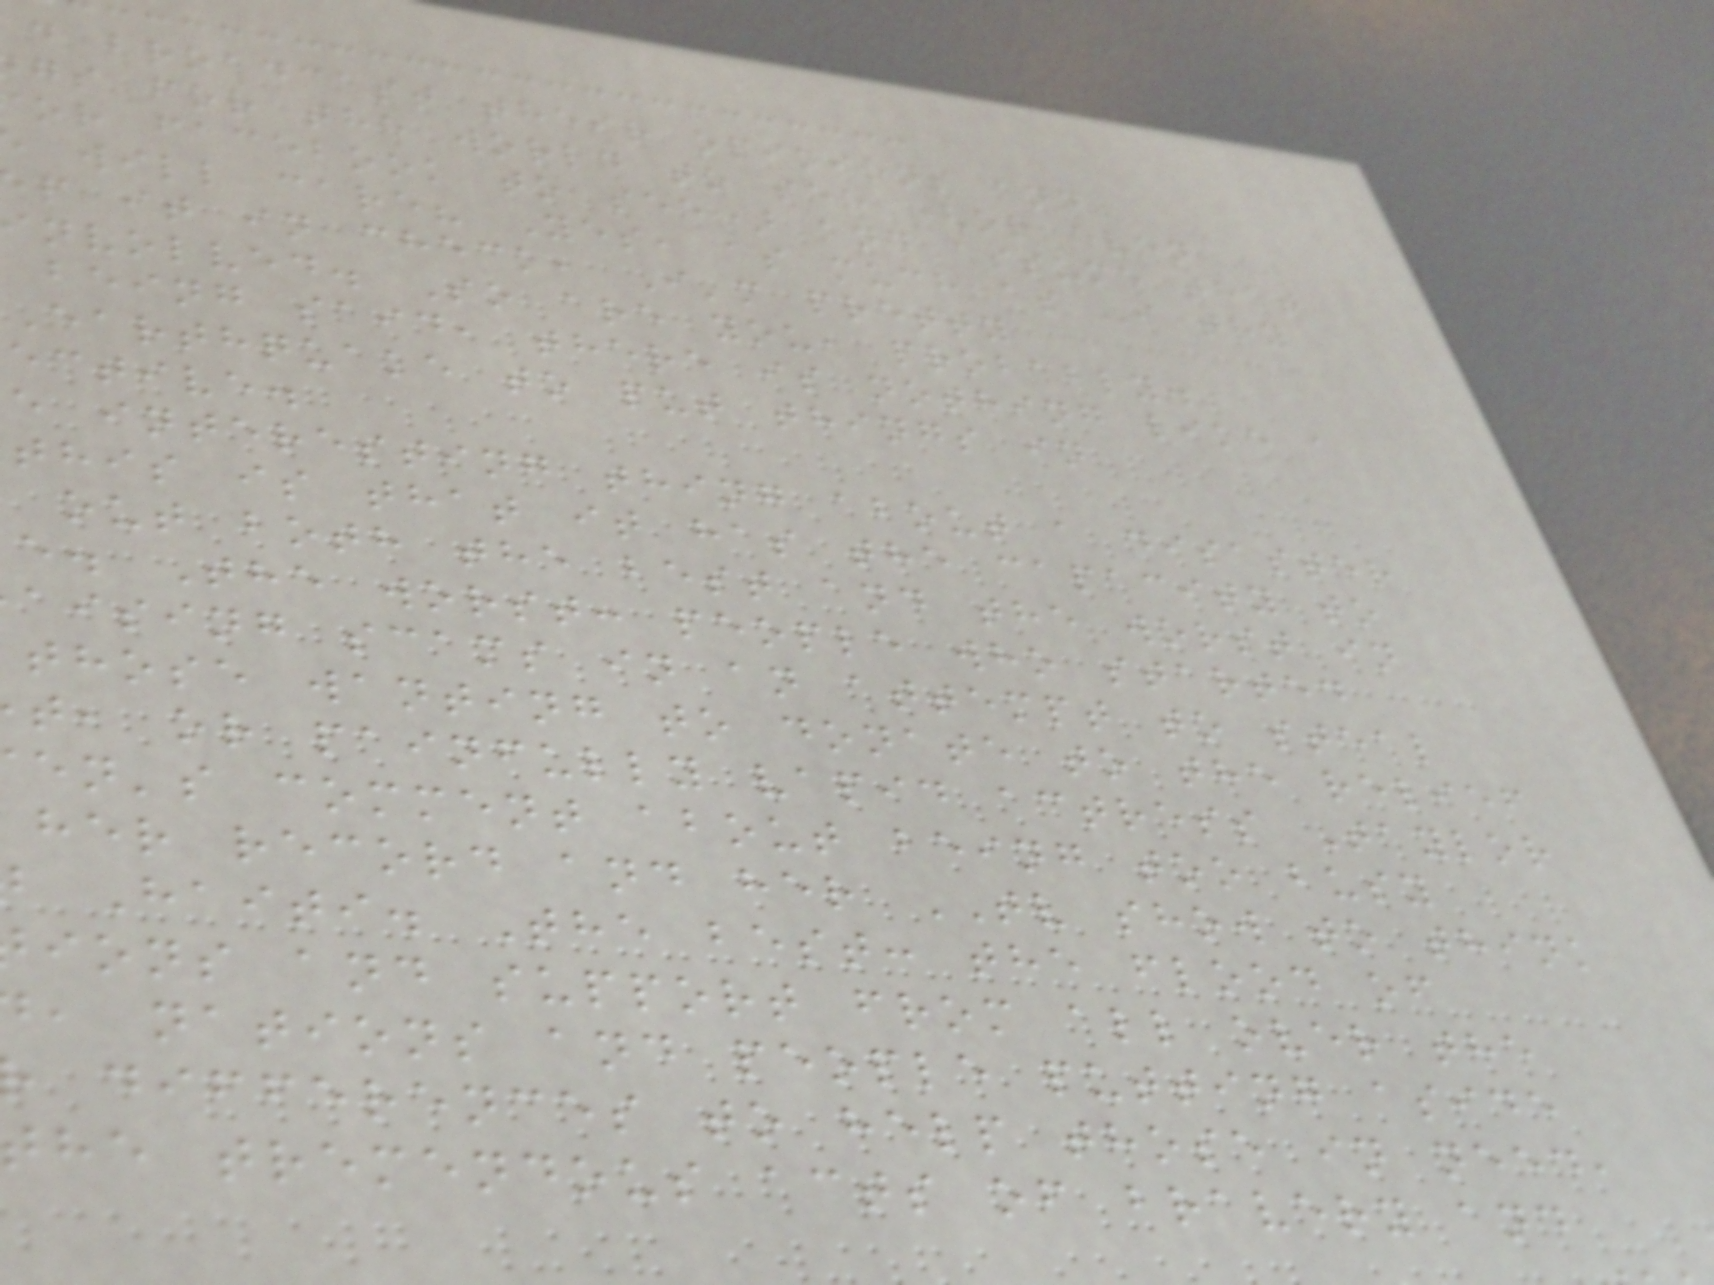d broadcast their opinions and
gs for the world to see (or even
or facebook to see) and assume that
will care? Yes, as much as I try
p it in check, I'm pretty
involved. So are you, probably.
being said, there is nothing like a
Earthquake to put things in
ective.
e interesting thing about a disaster
this is that it has the capacity to
out both the best and the worst in
e. The worst: people who started
aising scams in an attempt to steal
those wanting to donate to the relief
t, or painfully vapid actress Taylor
en's comment about being too busy
her record and her TV show to think
Haiti. The best: the flood of
ions and support from all over the
, nations and people putting aside
differences to help those in need,
he tremendous acts of bravery and
